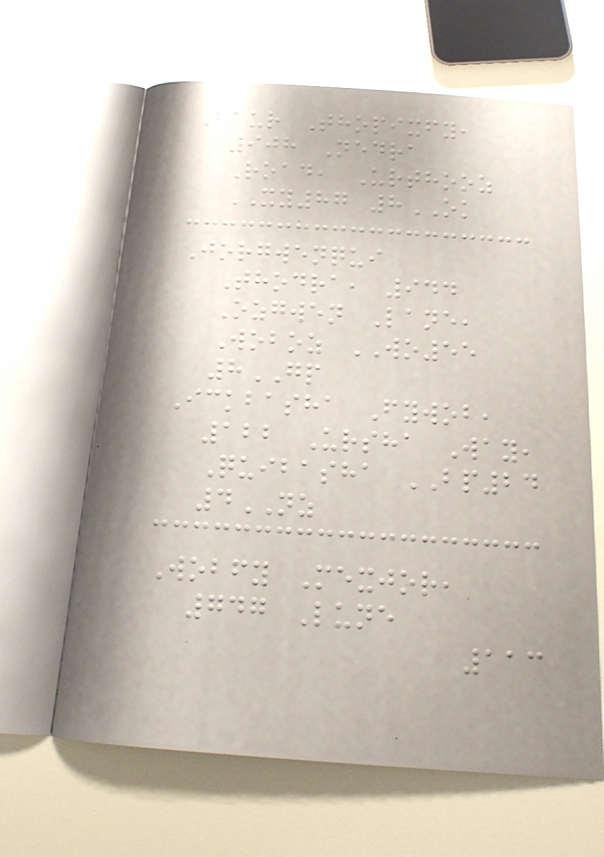Baur Thopixfy,
908 Nedra
Road, Urthooz
XY87 8OK
Jorgwenqui
Thodra, 944
Ozgwen Lane,
Woboz WO55
8GP
Ickbasha Fywob,
122 Ursha Way,
Quibasha BP24
4NZ
Wobfy Mexjor,
747 Lune
113
